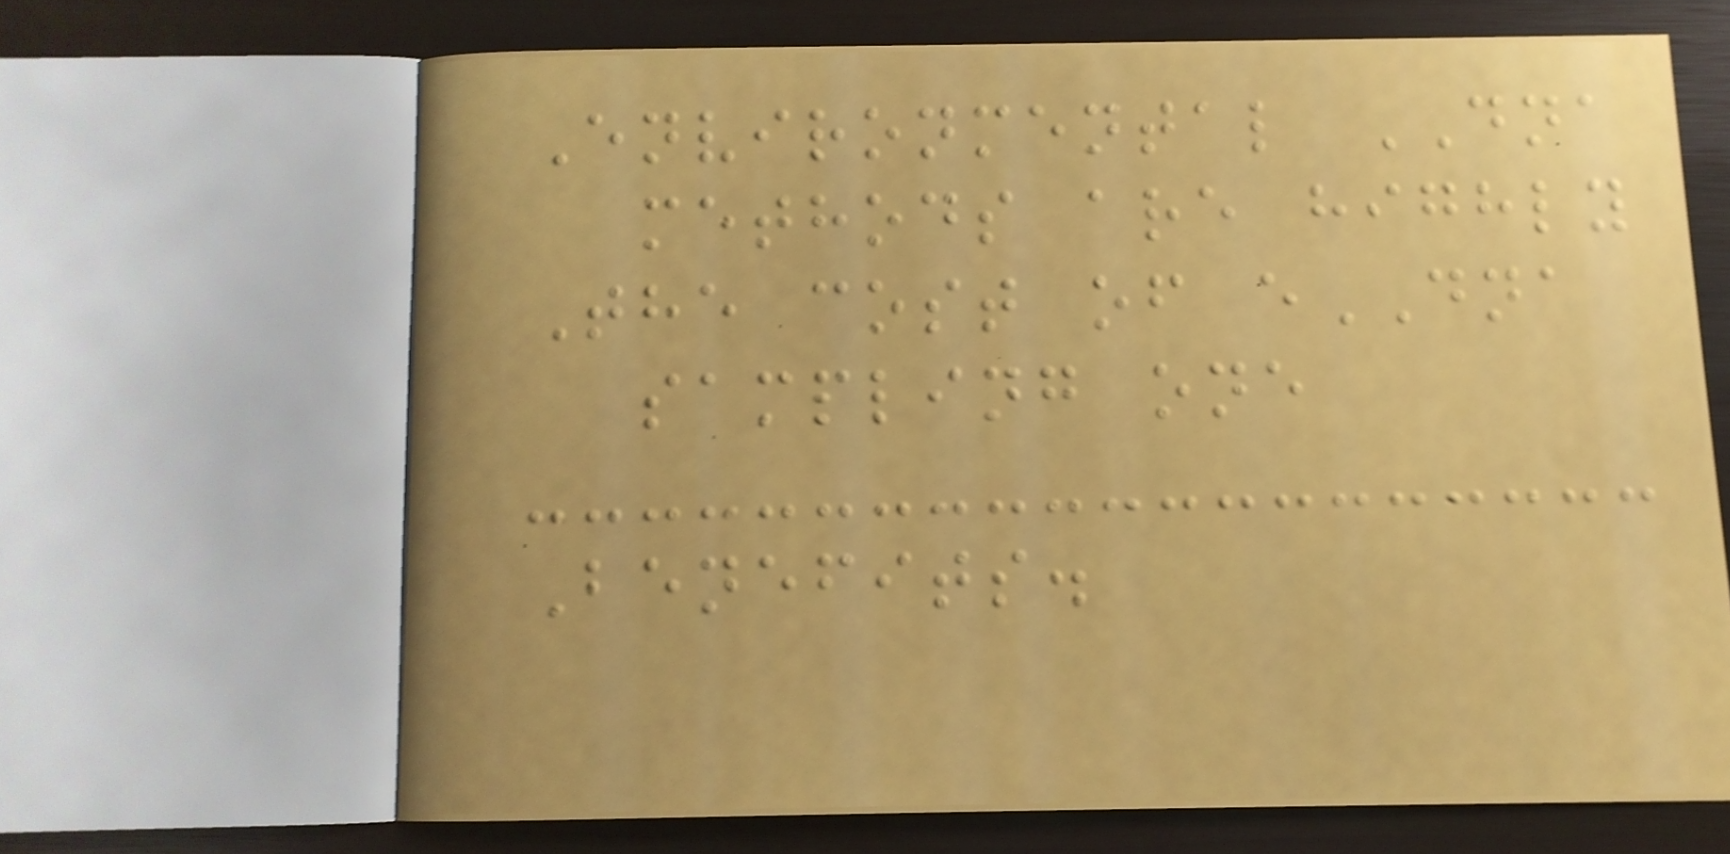Environmental DNA
methods are highly
The cost of eDNA
sampling one
Benefits.
